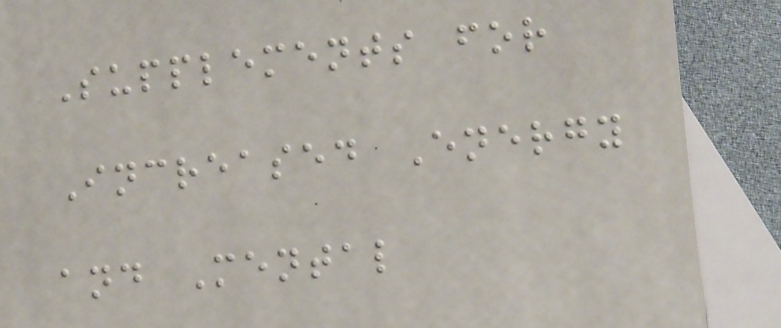Supplements for
Increased Energy
and Mental
